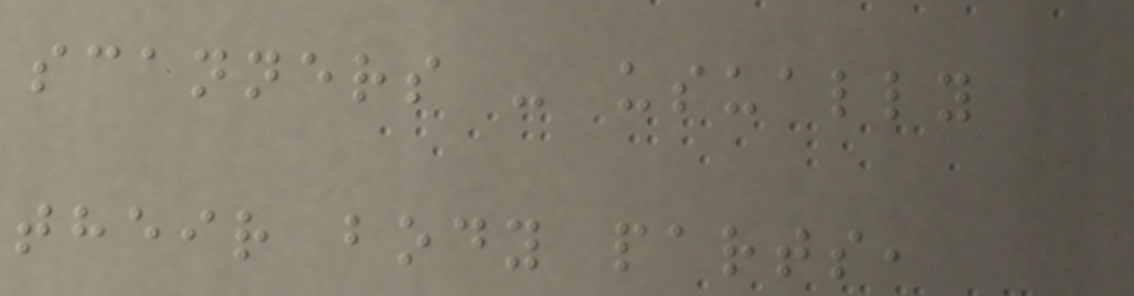scanners - usually
their body parts,
